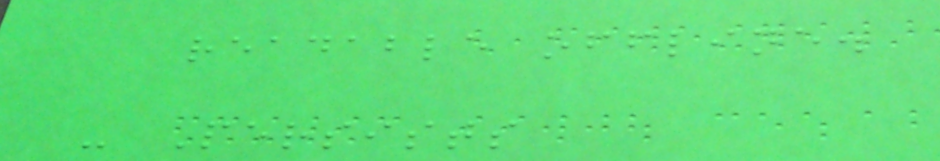readable offline.
- Persists
